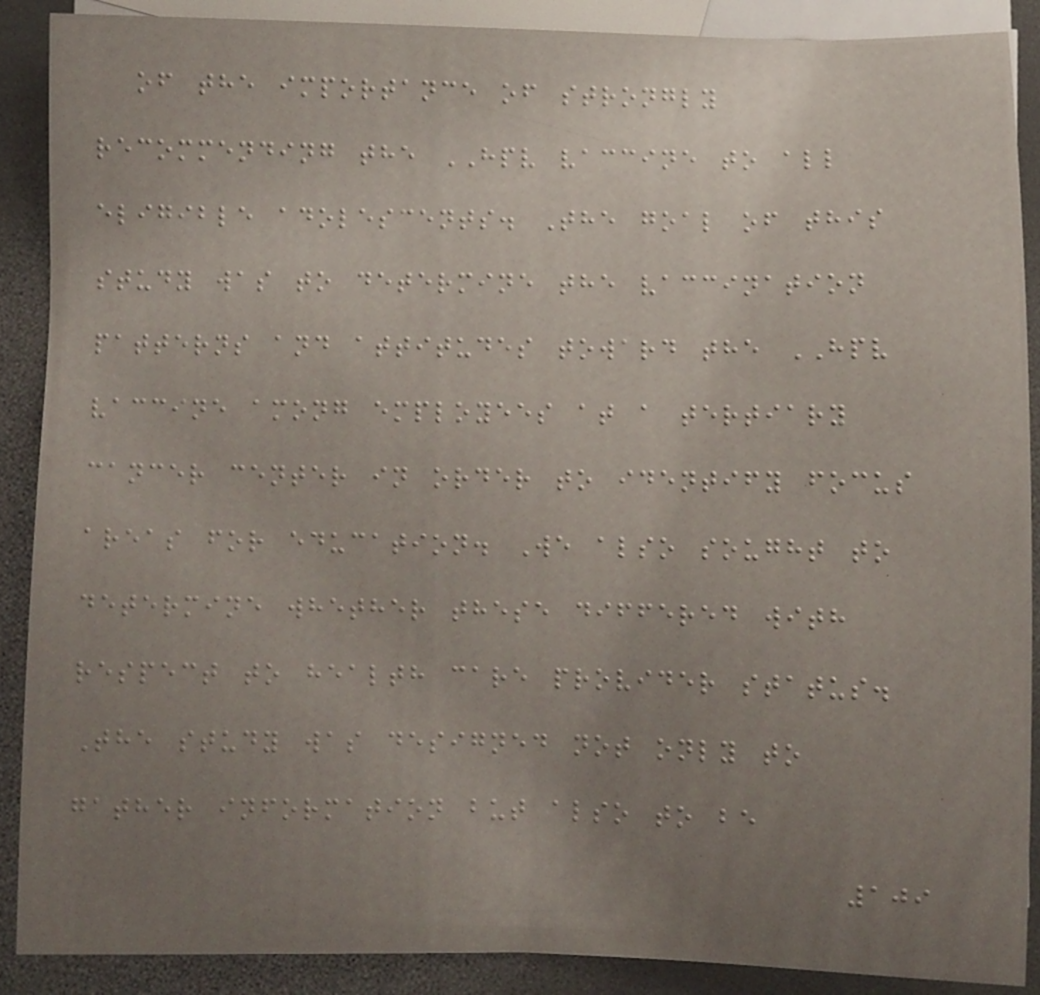of the importance of strongly
recommending the HPV vaccine to all
eligible adolescents. The goal of this
study was to determine the vaccination
patterns and attitudes toward the HPV
vaccine among employees at a tertiary
cancer center in order to identify focus
areas for education. We also sought to
determine whether these differed with
respect to health care provider status.
The study was designed not only to
gather information but also to be
109
